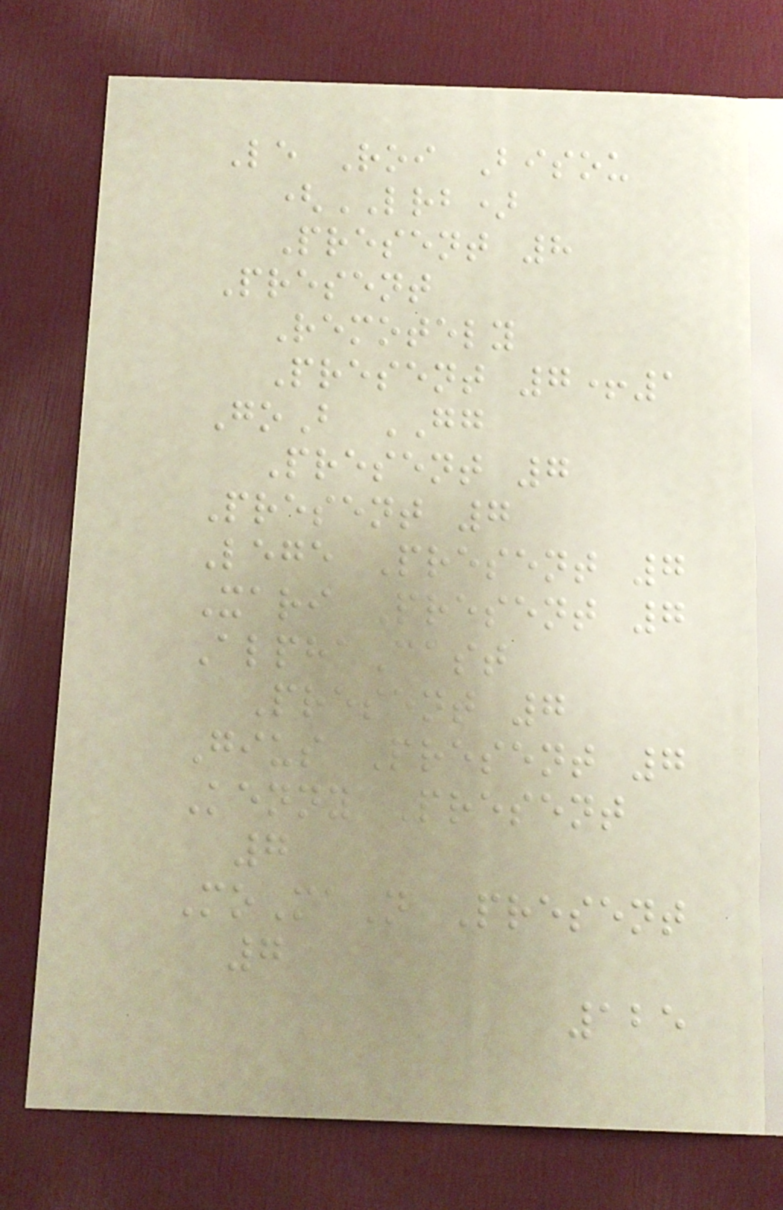Le Roi Bisou
(LRB)
Present 8
Present
Remotely
Present 7+1
GoB GG
Present 7
Present 7
Lege Present 7
Xari Present 7
AlphaCast
Present 7
Gius Present 7
Kenny Present
7
MoMaN Present
7
125
